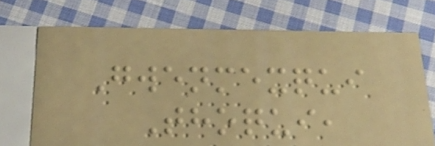Gwenmexqui
Thoqui,
